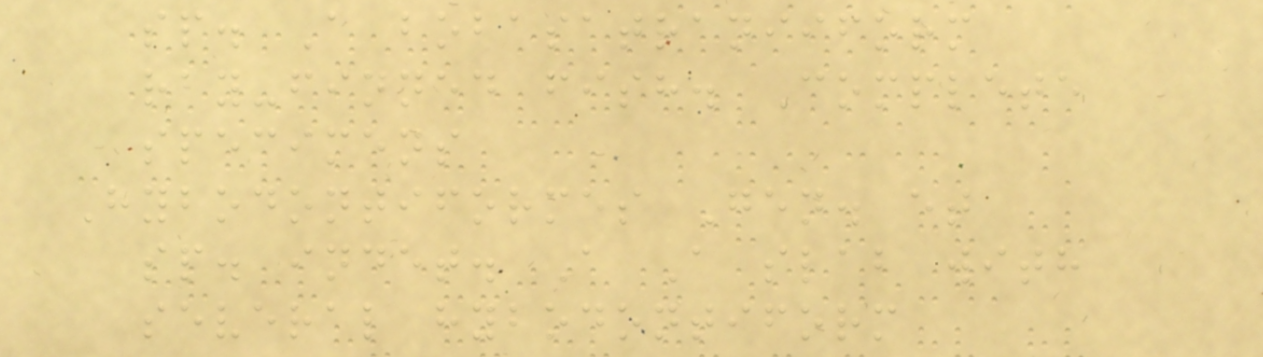sp. A bobasatraniiform
ray-finned fish. Complete
specimens
Hybodontiformes Gen. et
sp. indet. A A slab with
several hybodontiform
